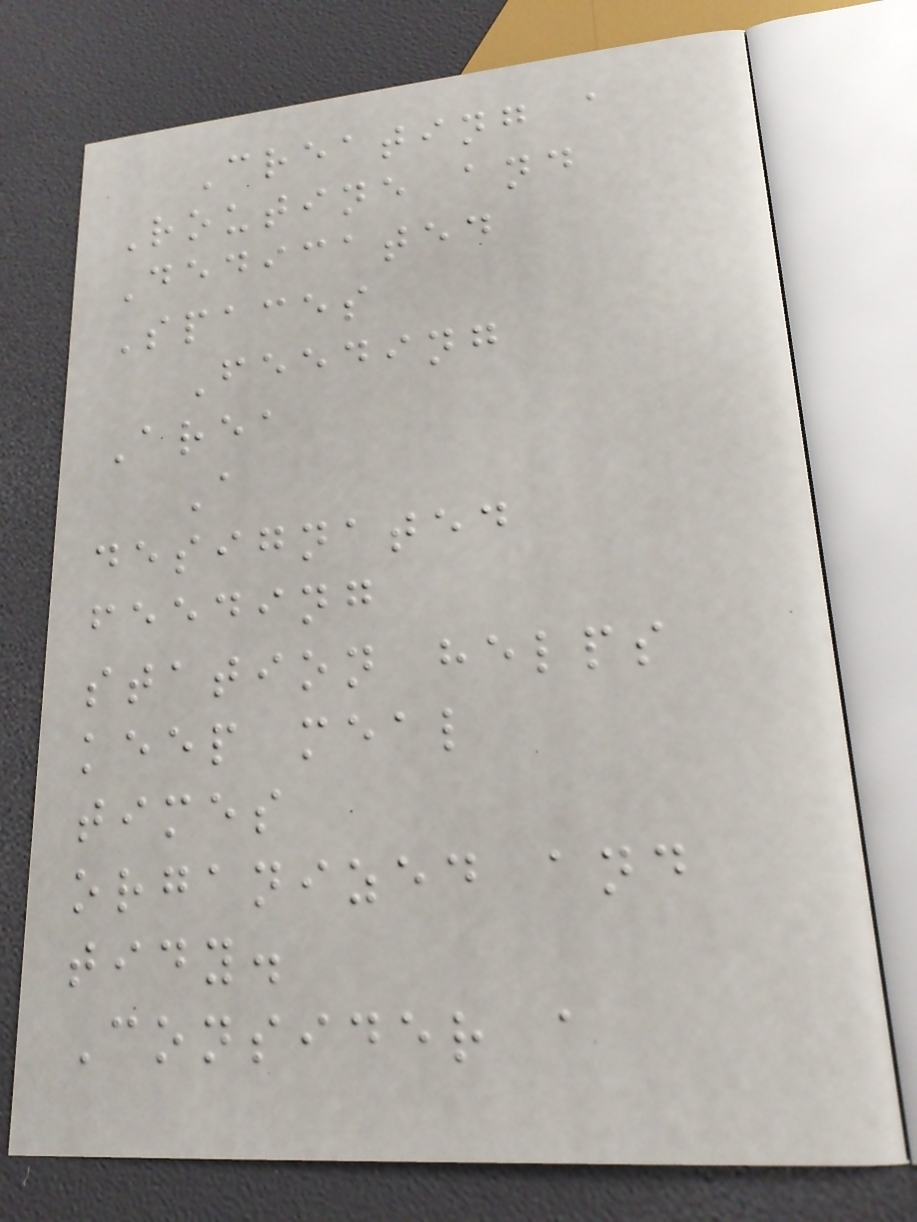Creating a
Routine and
Dedicated
Spaces
Feeding
Area
A
designated
feeding
station helps
keep meal
times
organized and
tidy.
Consider a
